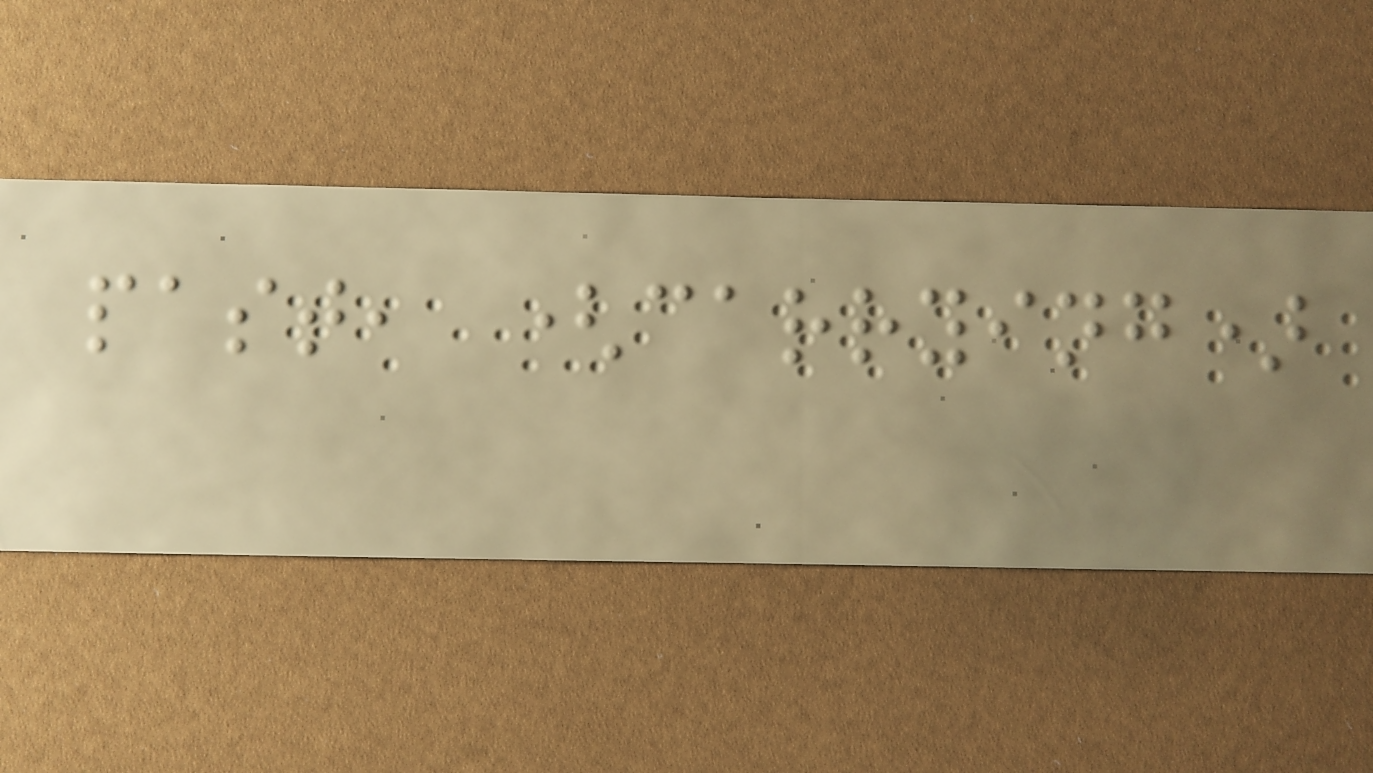past, (carrying)
